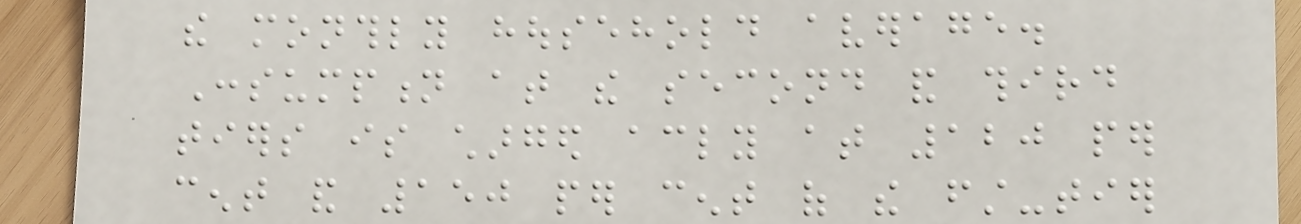the monthly household average.
Consumption at the second and third
tiers is charged accordingly at 120 per
cent and 150 per cent of the first-tier
